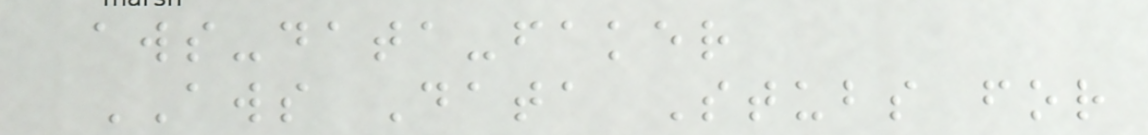aws-data-faker
AWS Data Stubs for
